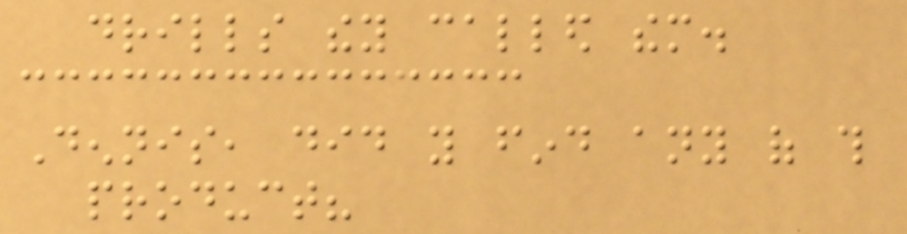drills they called them.
Dennis, did you find any of this
product?
